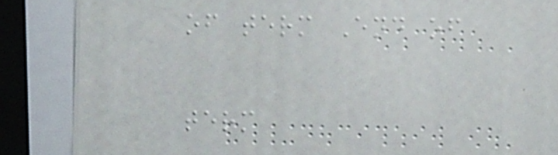of term End of
term
